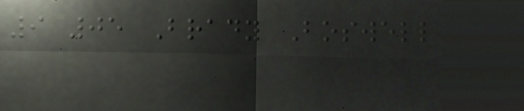9 05 Brady Boswell
